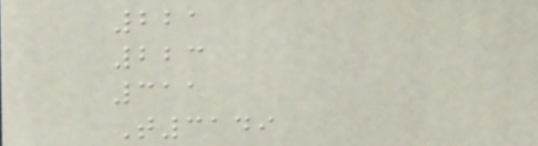221
223
311
T3149
